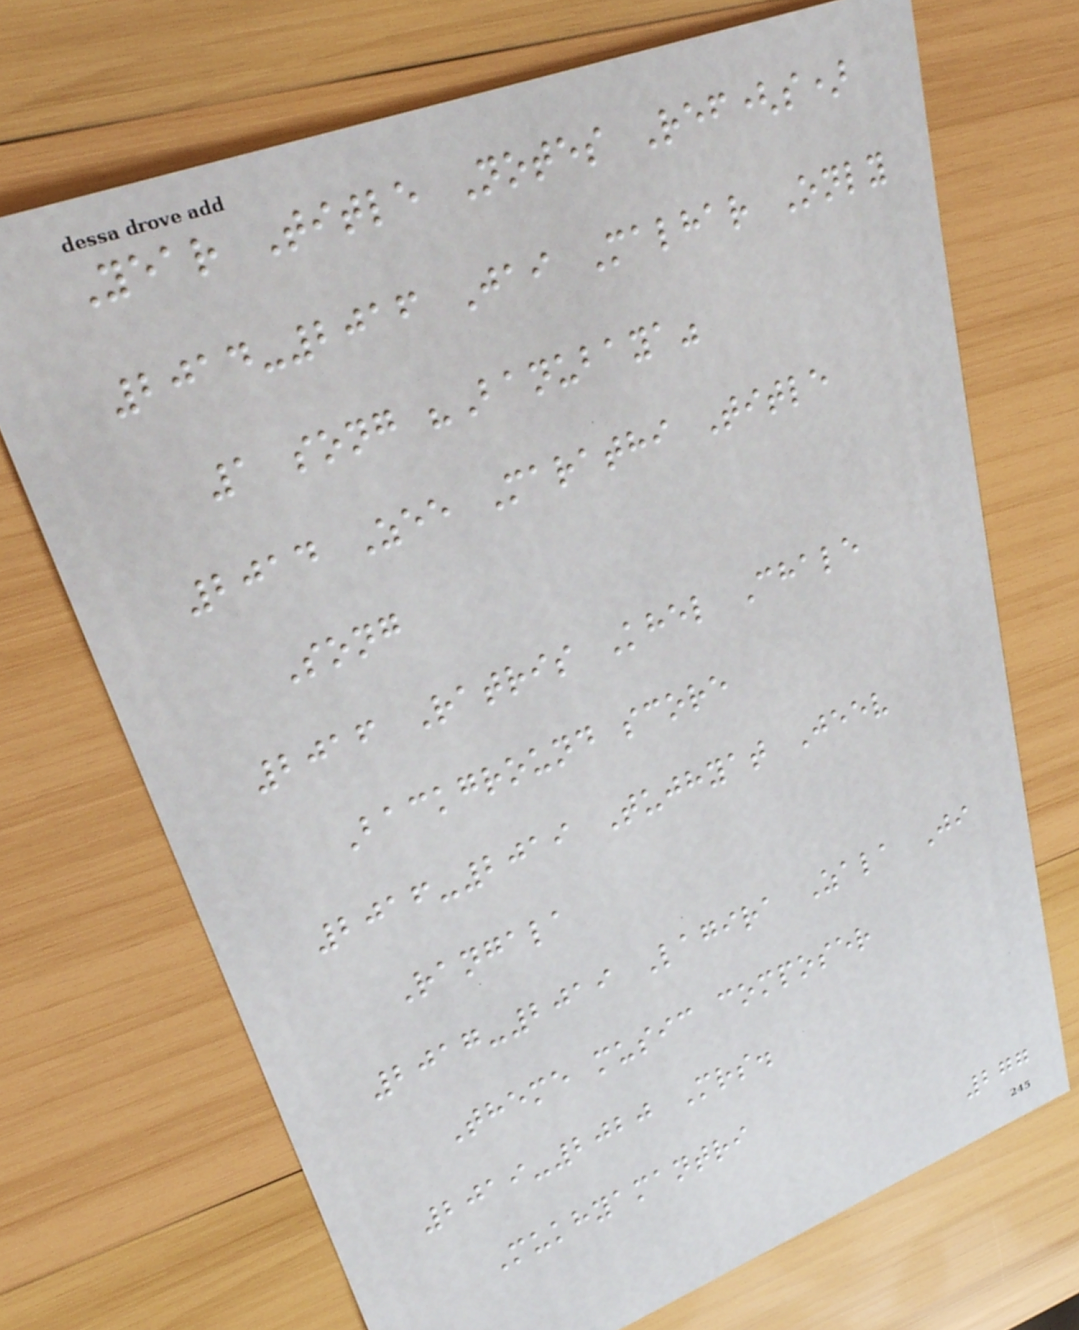Year Title Notes Ref(s)
2014-2016 Jai Malhar Only
1 song "Banubaya"
2014 Zee Marathi Title
Song
2016 Ratris Khel Chale
Background score
2016-2019 Tujhyat Jeev
Rangala
2017-2019 Lagira Zala Ji
Theme music composer
2019-2020 Mrs.
Mukhyamantri
277
